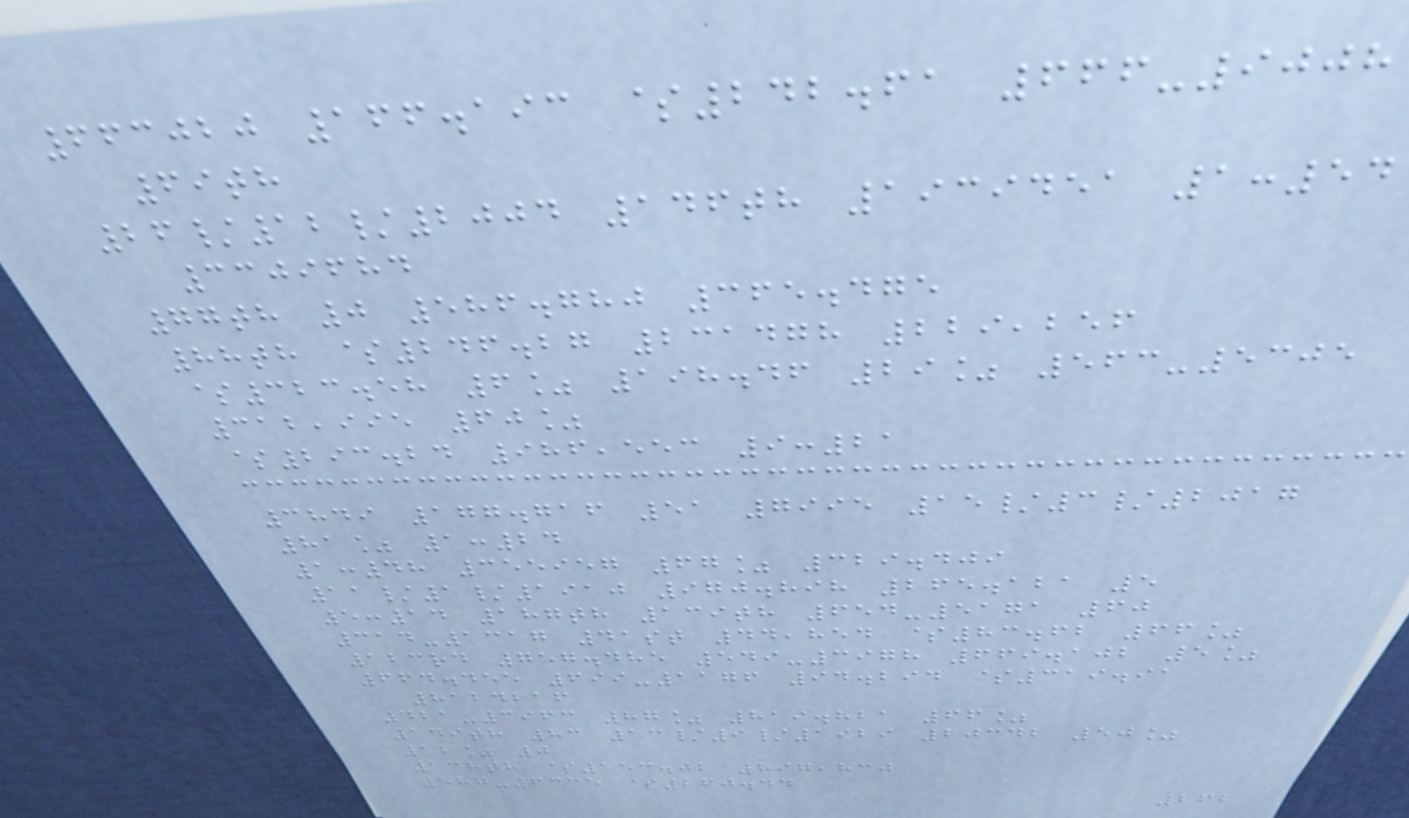663020 166.193 $242.61 666-9008
69th
26/12/2004 146th 1939451 1:54
3309684
77th 0 586.780 365.475
88th $246.27 231478 229,256
$323.58 6% 198.46 29% 563-5305
312,995 60%
$293.24 986,553 9:21
3849 177.716 51 7995 15/3/2017
81% 1:24
1:48 355957 67% 329.409
11/1/1910 970.898 265.121 5
5:14 187th 139th 654-5171 60
314-1317 41st 44,854 $83.62 66%
123rd 757.485 549-3978 669.102 5%
664.455 699-1176 94.294 $319.91
8124216
421-3963 87% 819.821 66%
149th 83 13/9/1929 20342 50%
12% 0
138th $153.02 897,830
587-6335 $260.44
262
